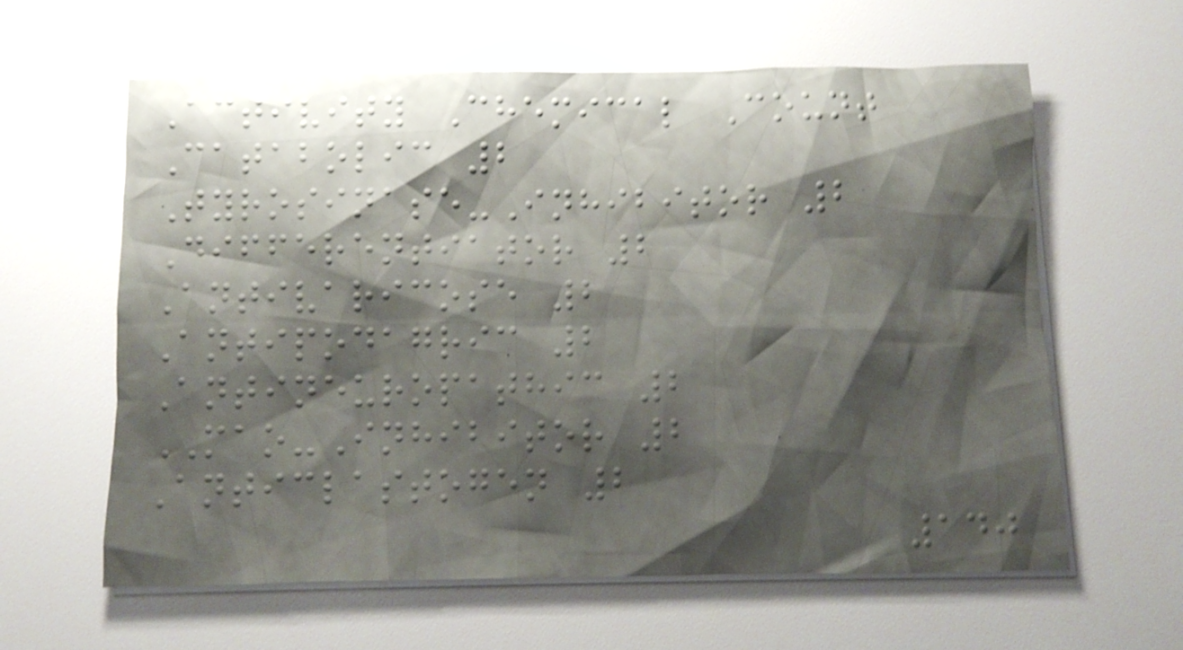Activity Chemical Count
Catabolic 2
Tyrosinase-Inhibitor 2
Differentiator 2
Antivaricose 2
Antipodagric 2
Antineuropathic 2
MAO-Inhibitor 2
Anticlastogen 2
140
